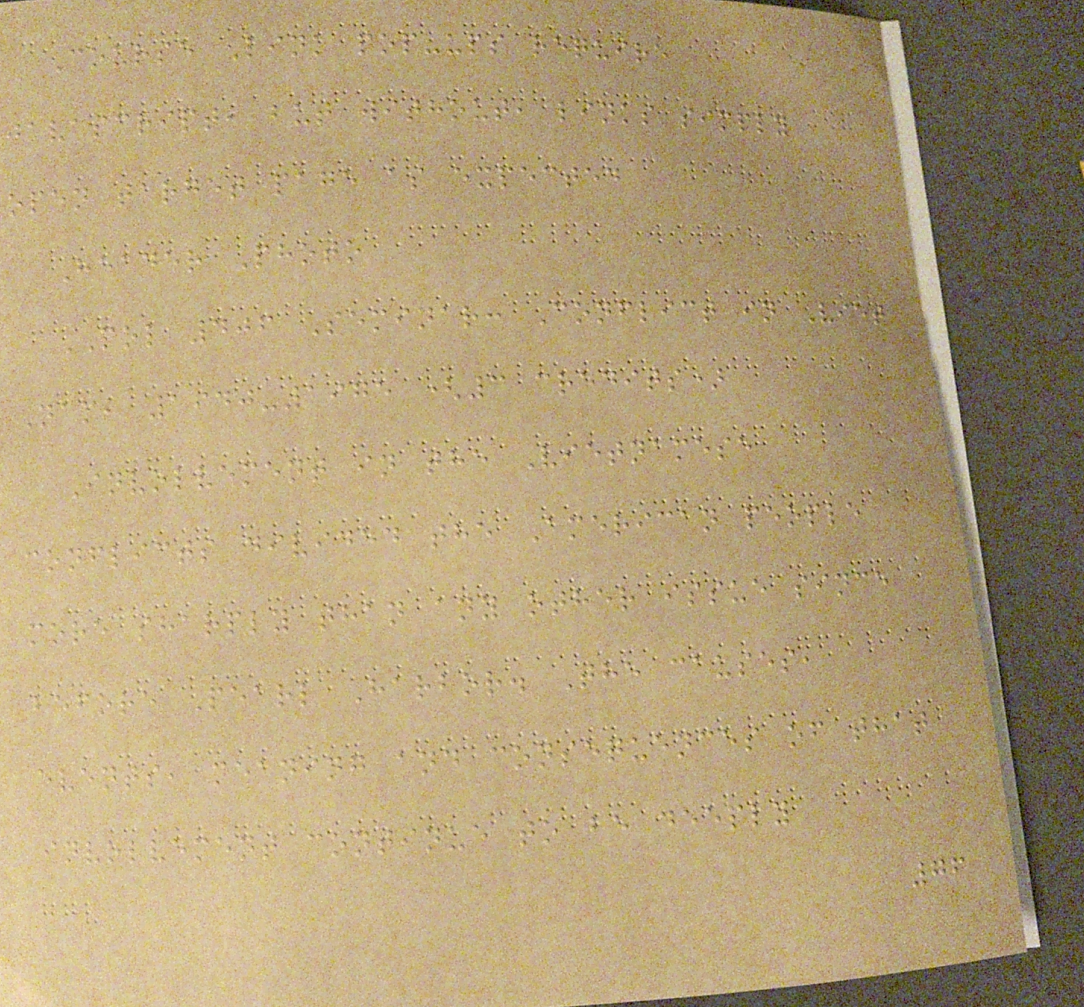Course Link pop-ups require
javascript, but without, links simply
open target page as expected
Header Photo
POL 406 Seminar: Conflict in Viet
Nam, 1940-1975 (3 credits)
Involvement in the Vietnamese
conflicts divided the American people
more sharply than any other issue since
before Pearl Harbor. The causes,
events, meaning and consequences of that
involvement continue to be deeply
76
